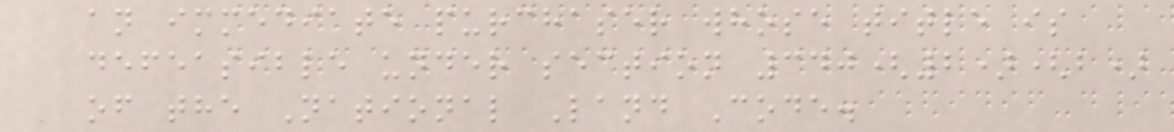an immediate purchaser whose title is
defeasible under section 340(2)(b)
of the National Land Code.
